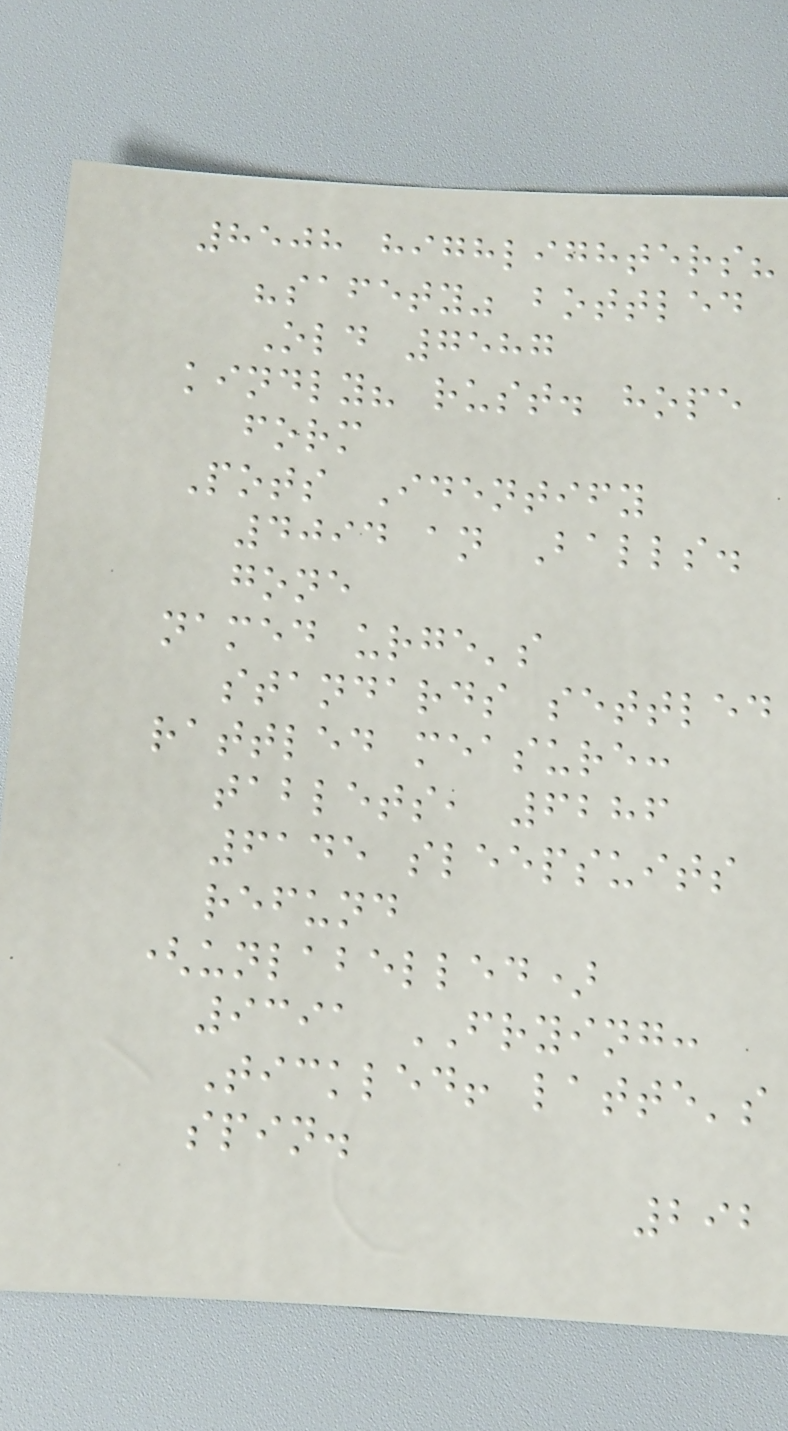8508 highlighters?
"safety" bottled
Old 7587
kindly? rust. hope
form
Pots Identify
4094 an Balls.
gone
named urge's
standards settled
rattled measure:
tablets, 6286
6145 sleepsuits
refund
(unlabelled)
9391 FRYING:
Tickled! latte's
spin.
292
